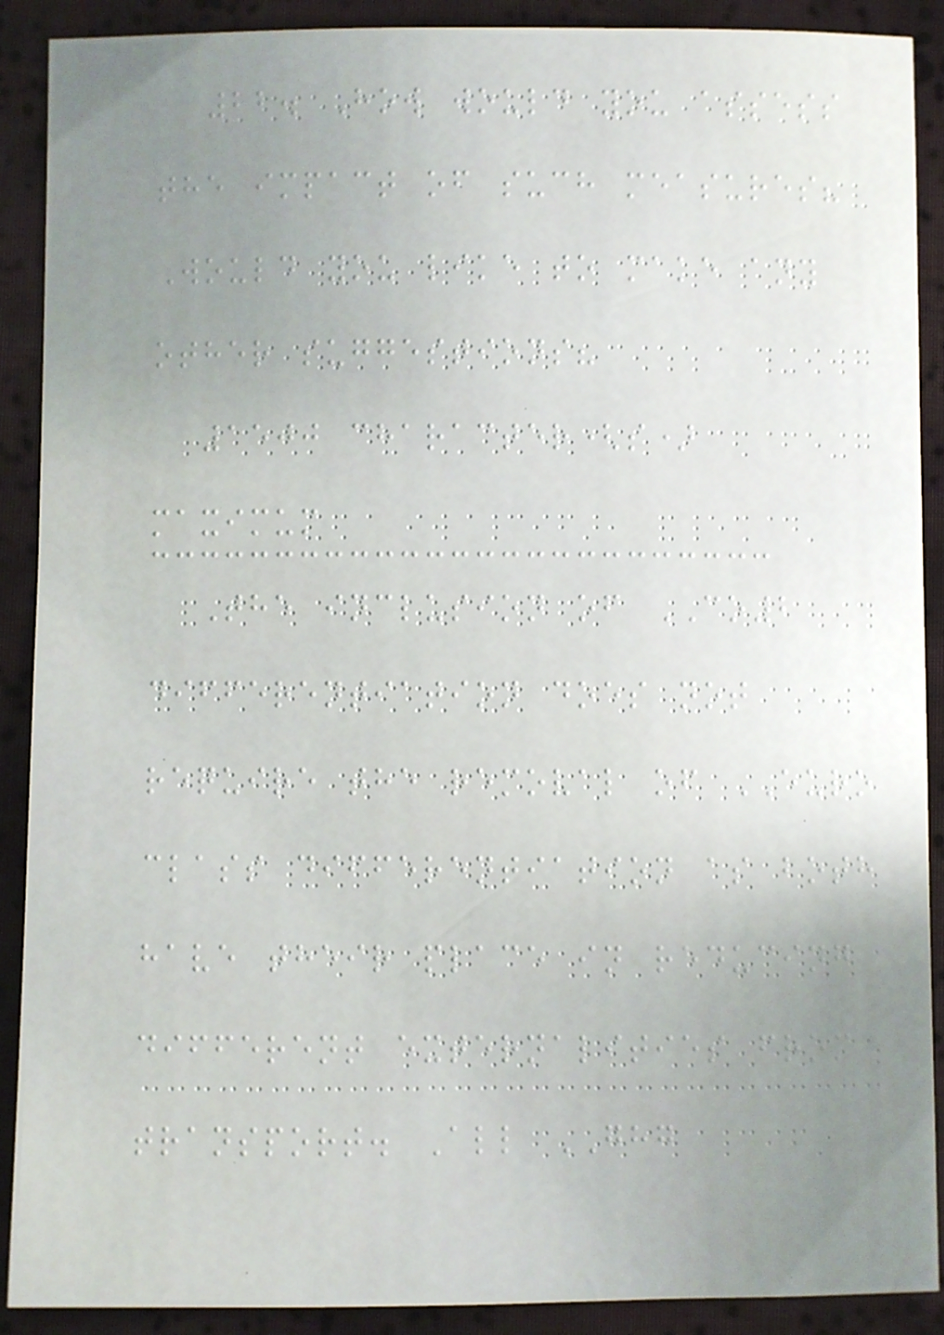22. How would you assess
the impact of such measures?
Would you like to make any
other suggestions?
1500 character(s)
maximum
The inclusion of CO2
differentiation does not
require the removal of EURO
class differentiation as both
have their place in reducing
different externalities from
transport. All GHG
